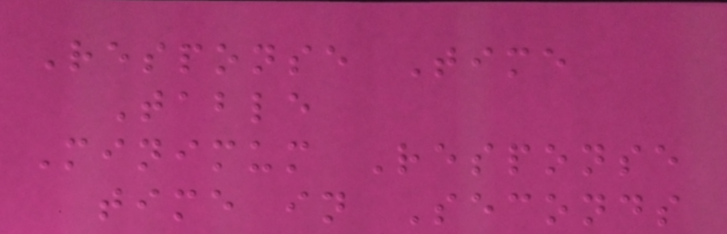Response Time
Table
Minimum Response
time in Seconds
